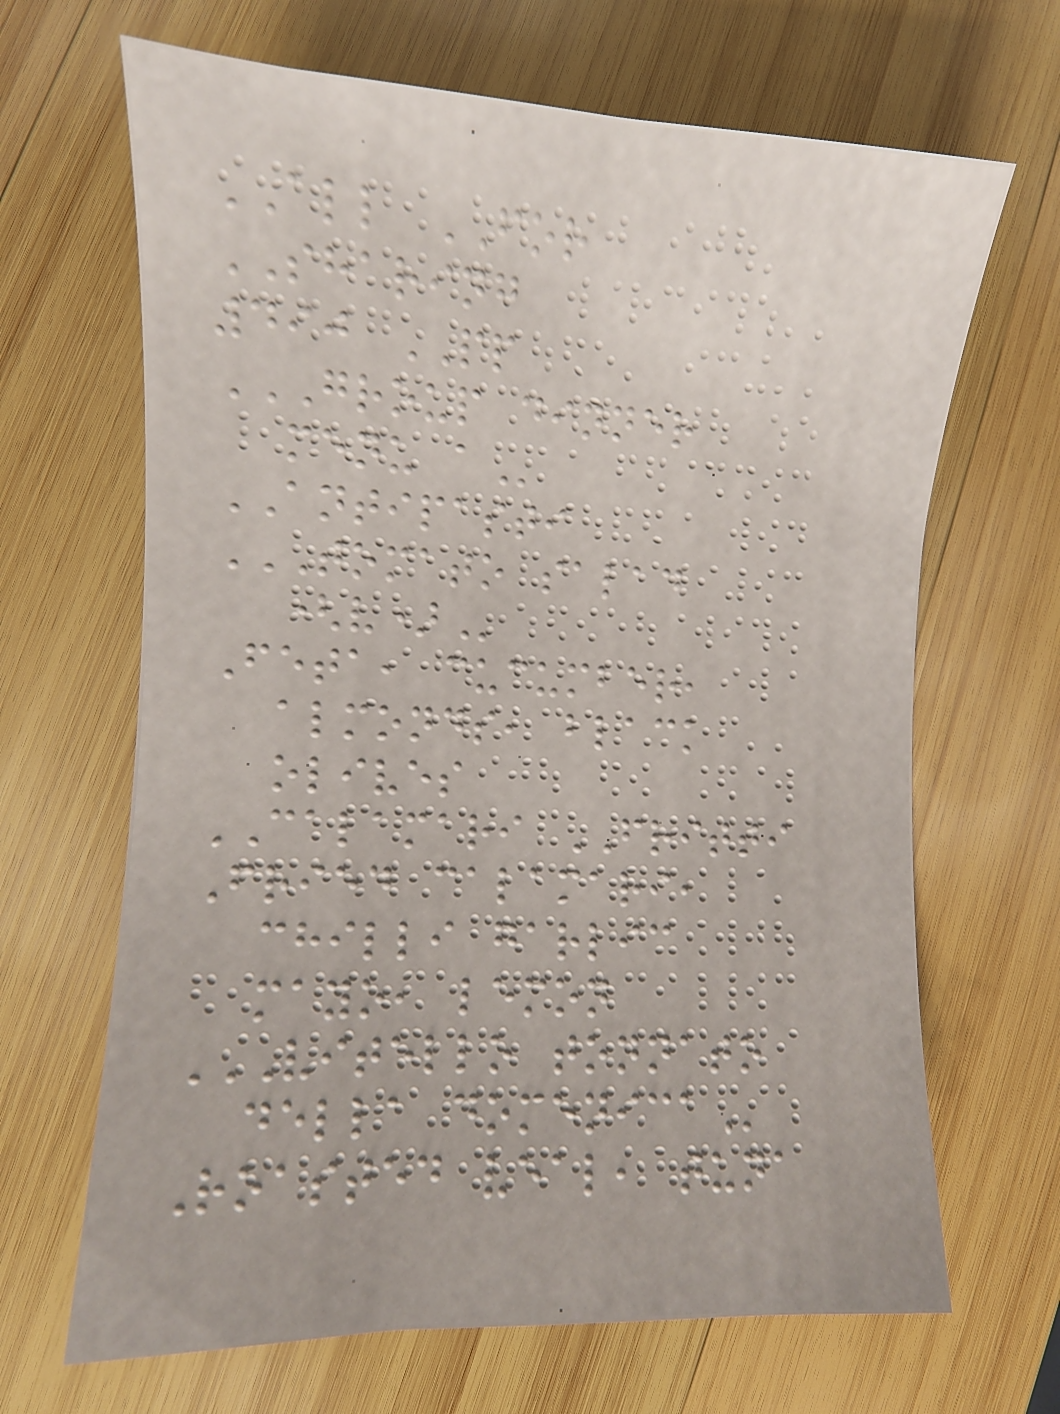ALL FOR
SHARING
490 PP
GROUP DINNER
MENU A
ANTIPASTI
TOMATO SALAD
(V)
Feta, cucumber,
almonds, black
olives
CALAMARI FRITTI
Fried calamari,
chilli garlic
mayo, lemon
VITELLO TONNATO
DELLA DOMENICA
Roasted veal, tuna
